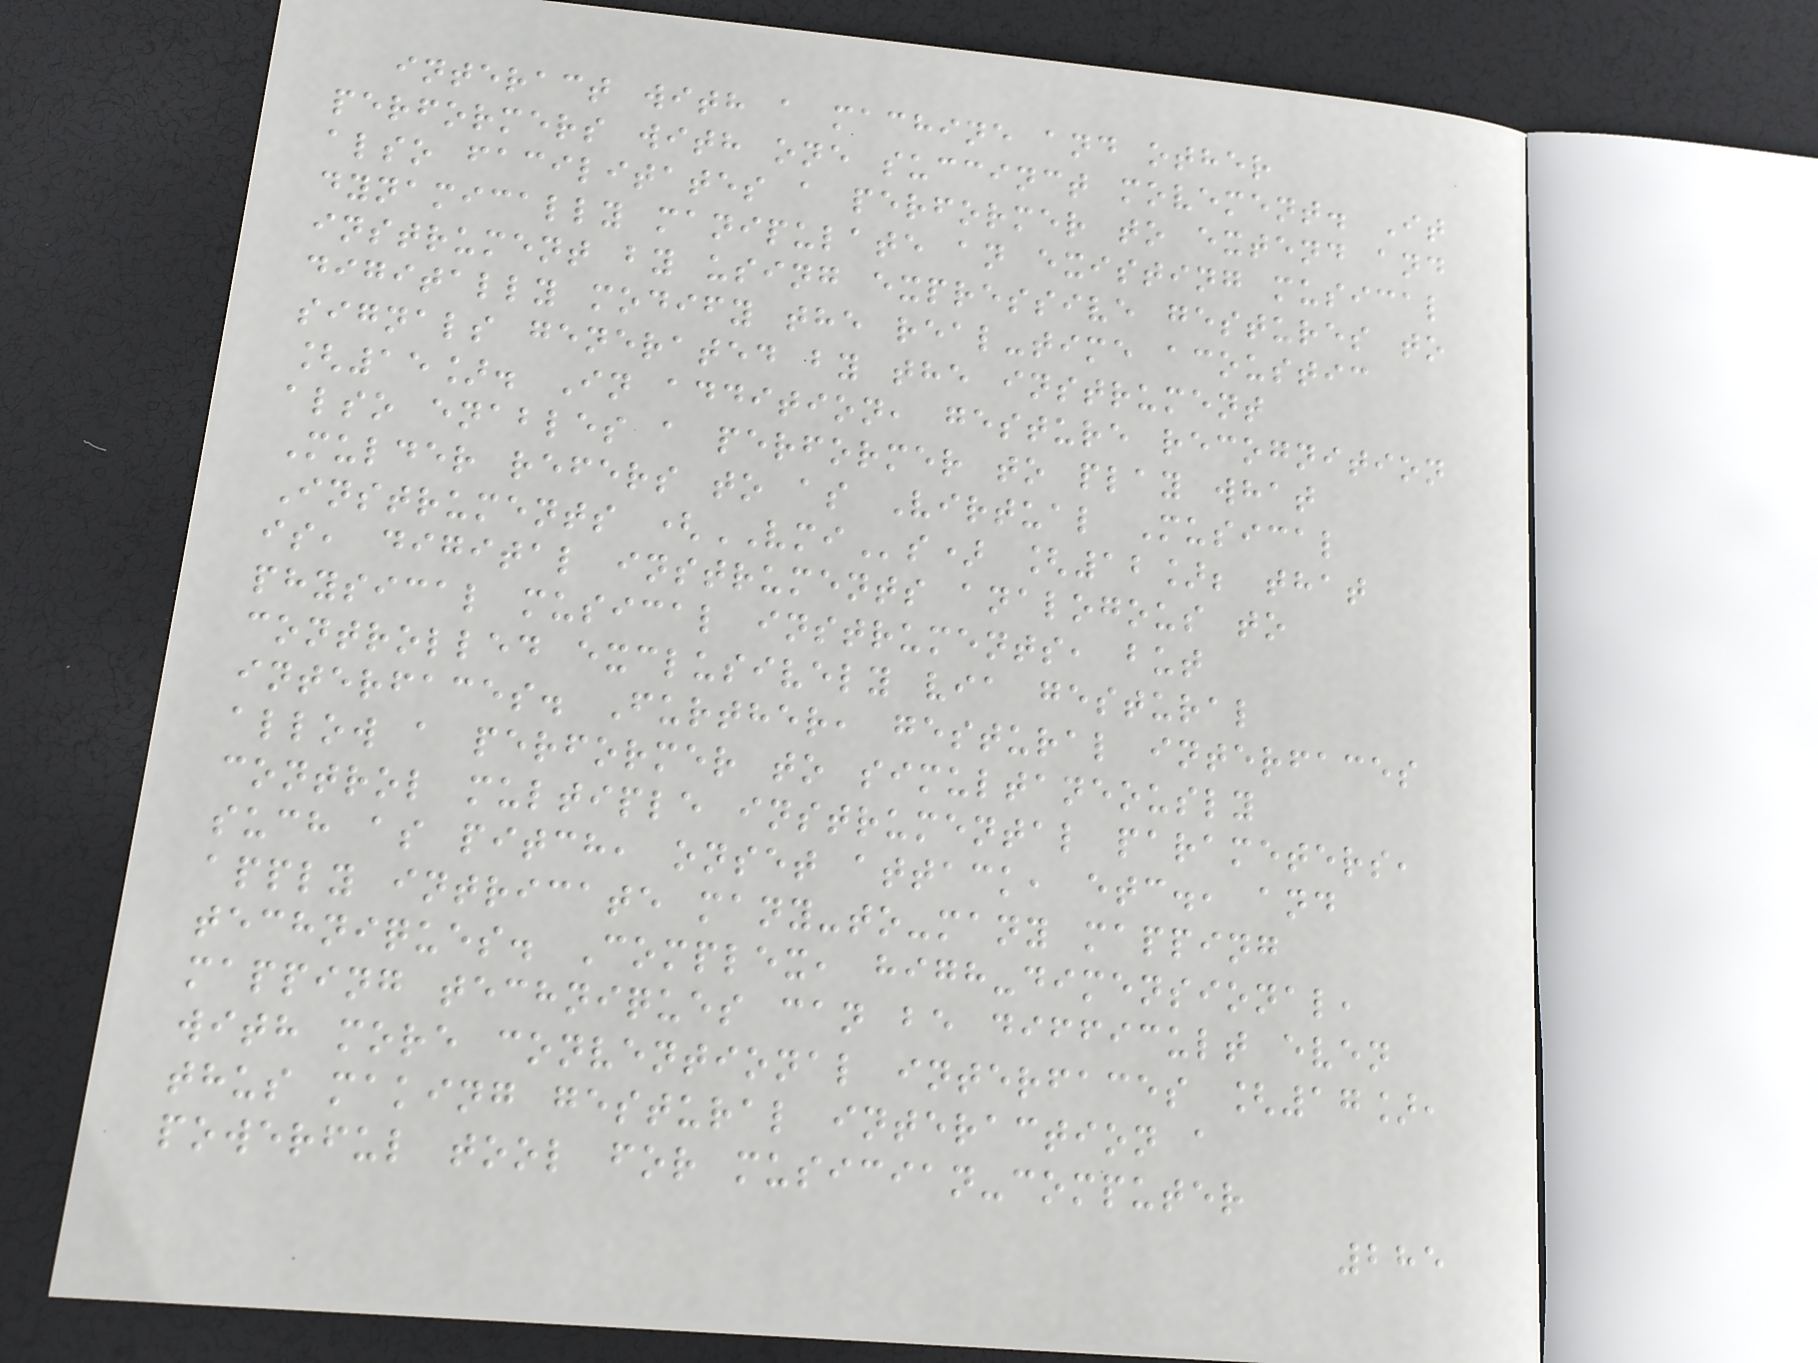interact with a machine and other
performers with one succinct movement. It
also facilitates a performer to extend and
dynamically manipulate an existing musical
instrument by using expressive gestures to
digitally modify the real-time acoustic
signals generated by the instrument
[15]. In addition, gesture recognition
also enables a performer to play what
Mulder refers to as Virtual Musical
Instruments (VMIs) [12]; that
is, digital instruments analogous to
physical musical instruments, but
controlled exclusively via gestural
interfaces. Further, gestural interfaces
allow a performer to simultaneously
control multiple instrumental parameters,
such as pitch, onset attack, etc., and
apply intricate many-to-many mapping
techniques. Complex, high-dimensional,
mapping techniques can be difficult even
with more conventional interfaces [17],
thus making gestural interaction a
powerful tool for musician-computer
285
